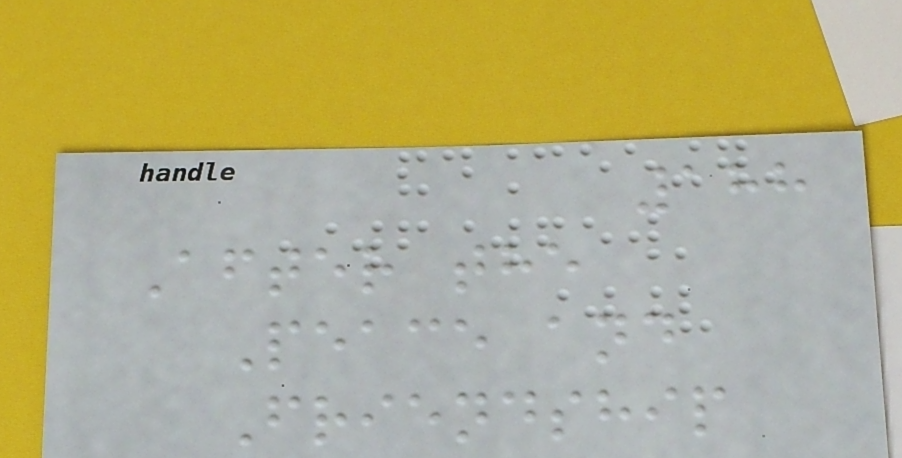188
After the
Peace and
Friendship
